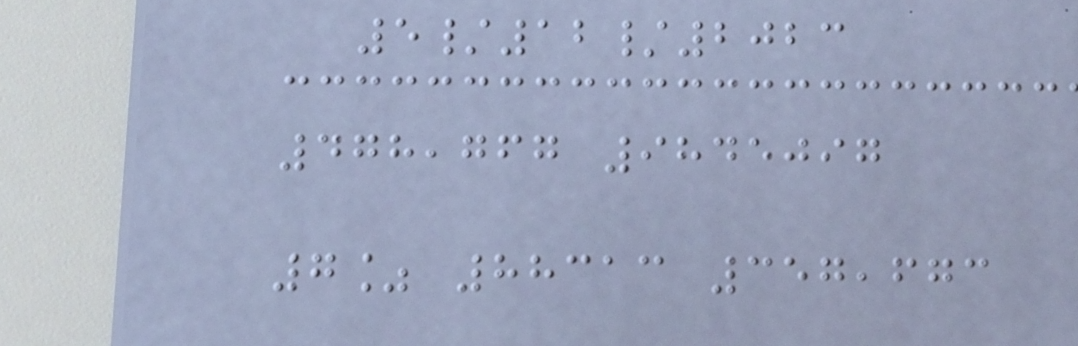5/12/2023
478,767 9845097
7% 88313 357,673
